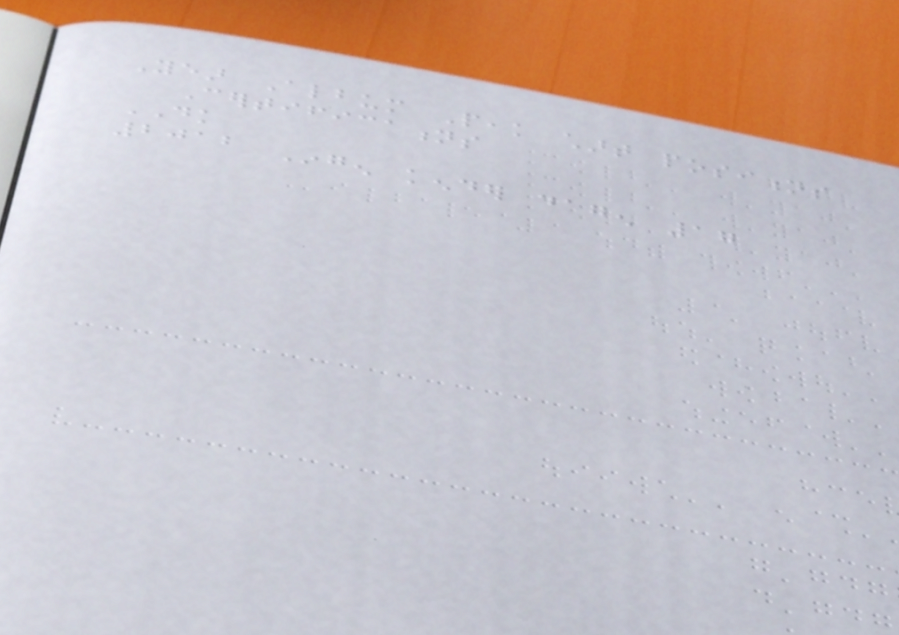Year Album Peak chart positions
Certifications
DK
2012 Ingen kender dagen 17
